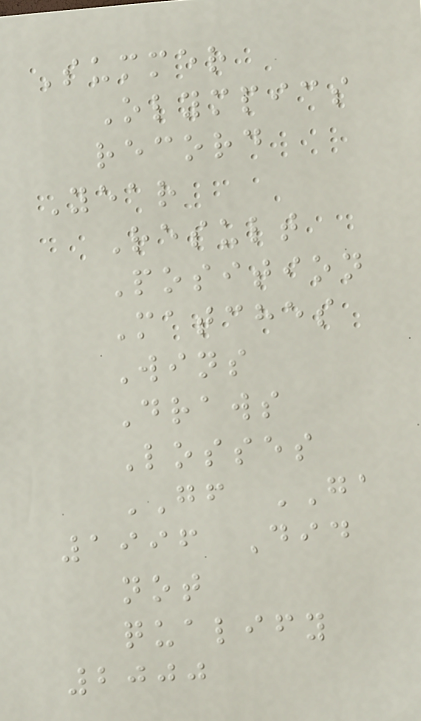Summer
Olympics
record
Year
Result
Position
Matches
Wins
Draws
Losses
GF GA
1996 Did
not
qualify
2000
